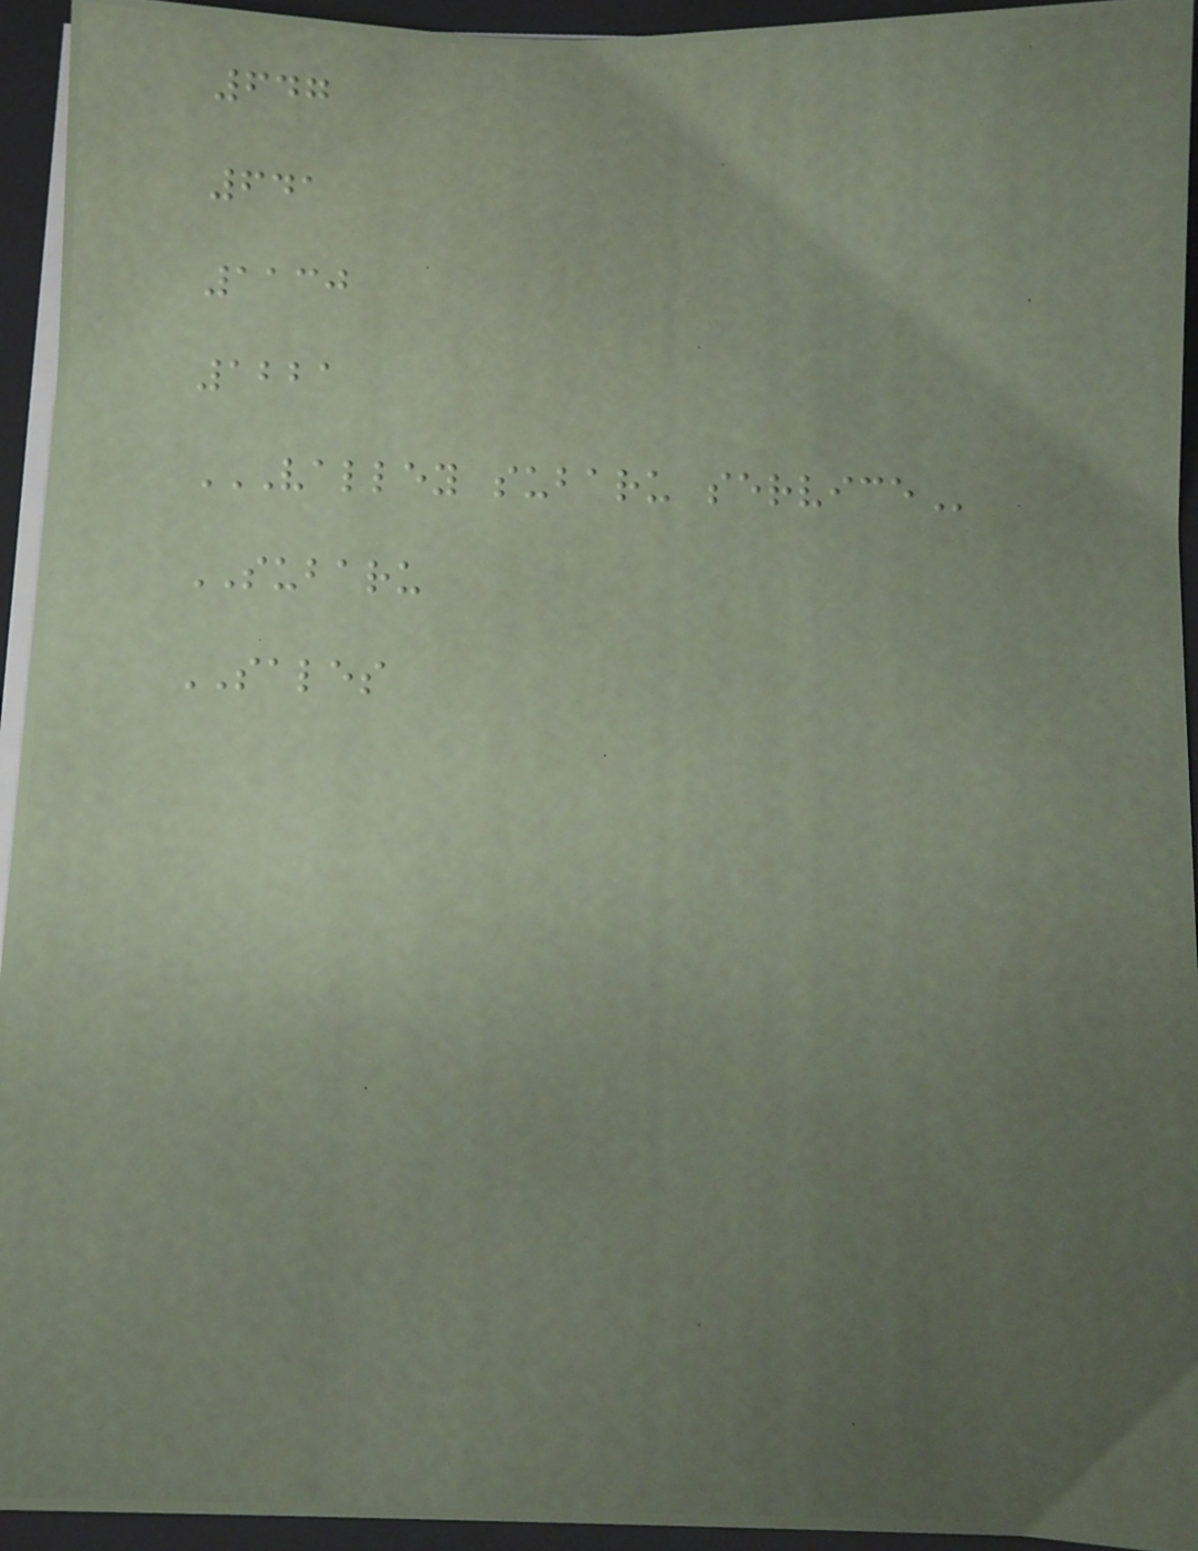647
641
1130
1221
VALLEY SUBARU SERVICE
SUBARU
SALES
